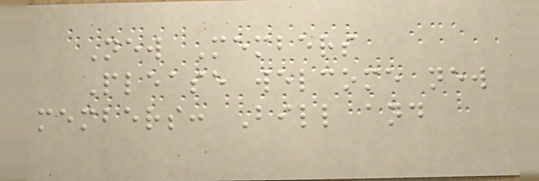New Members
Please welcome new
members: Bill and
